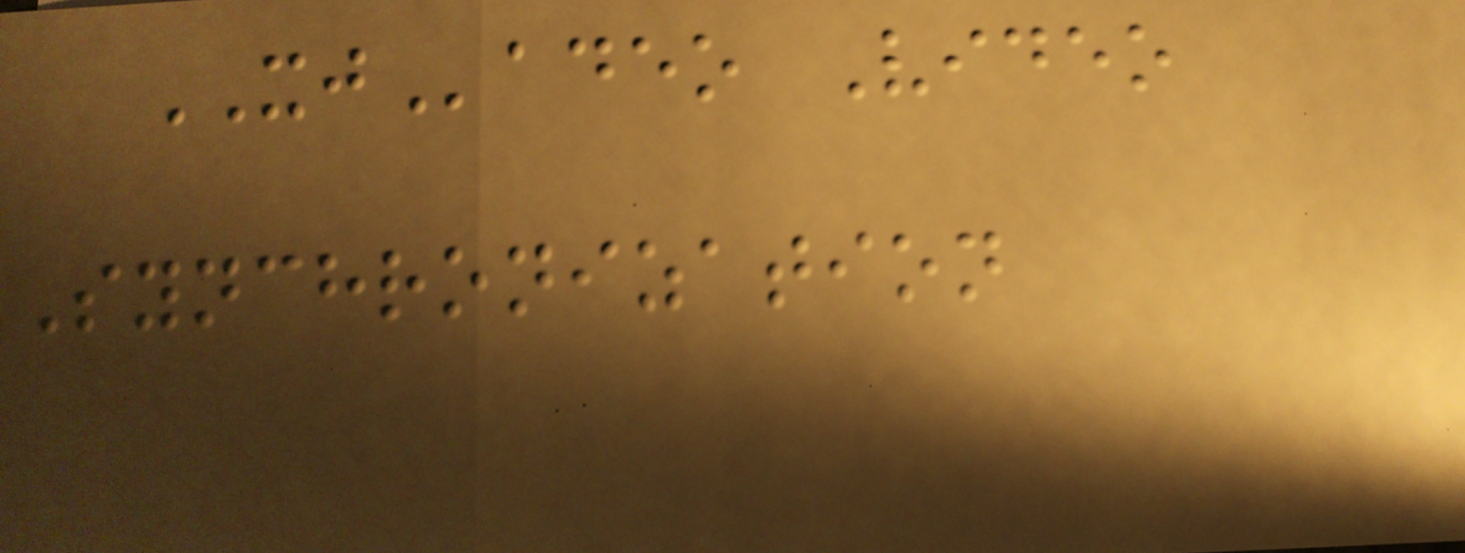XJadeo Video
Synchronization
